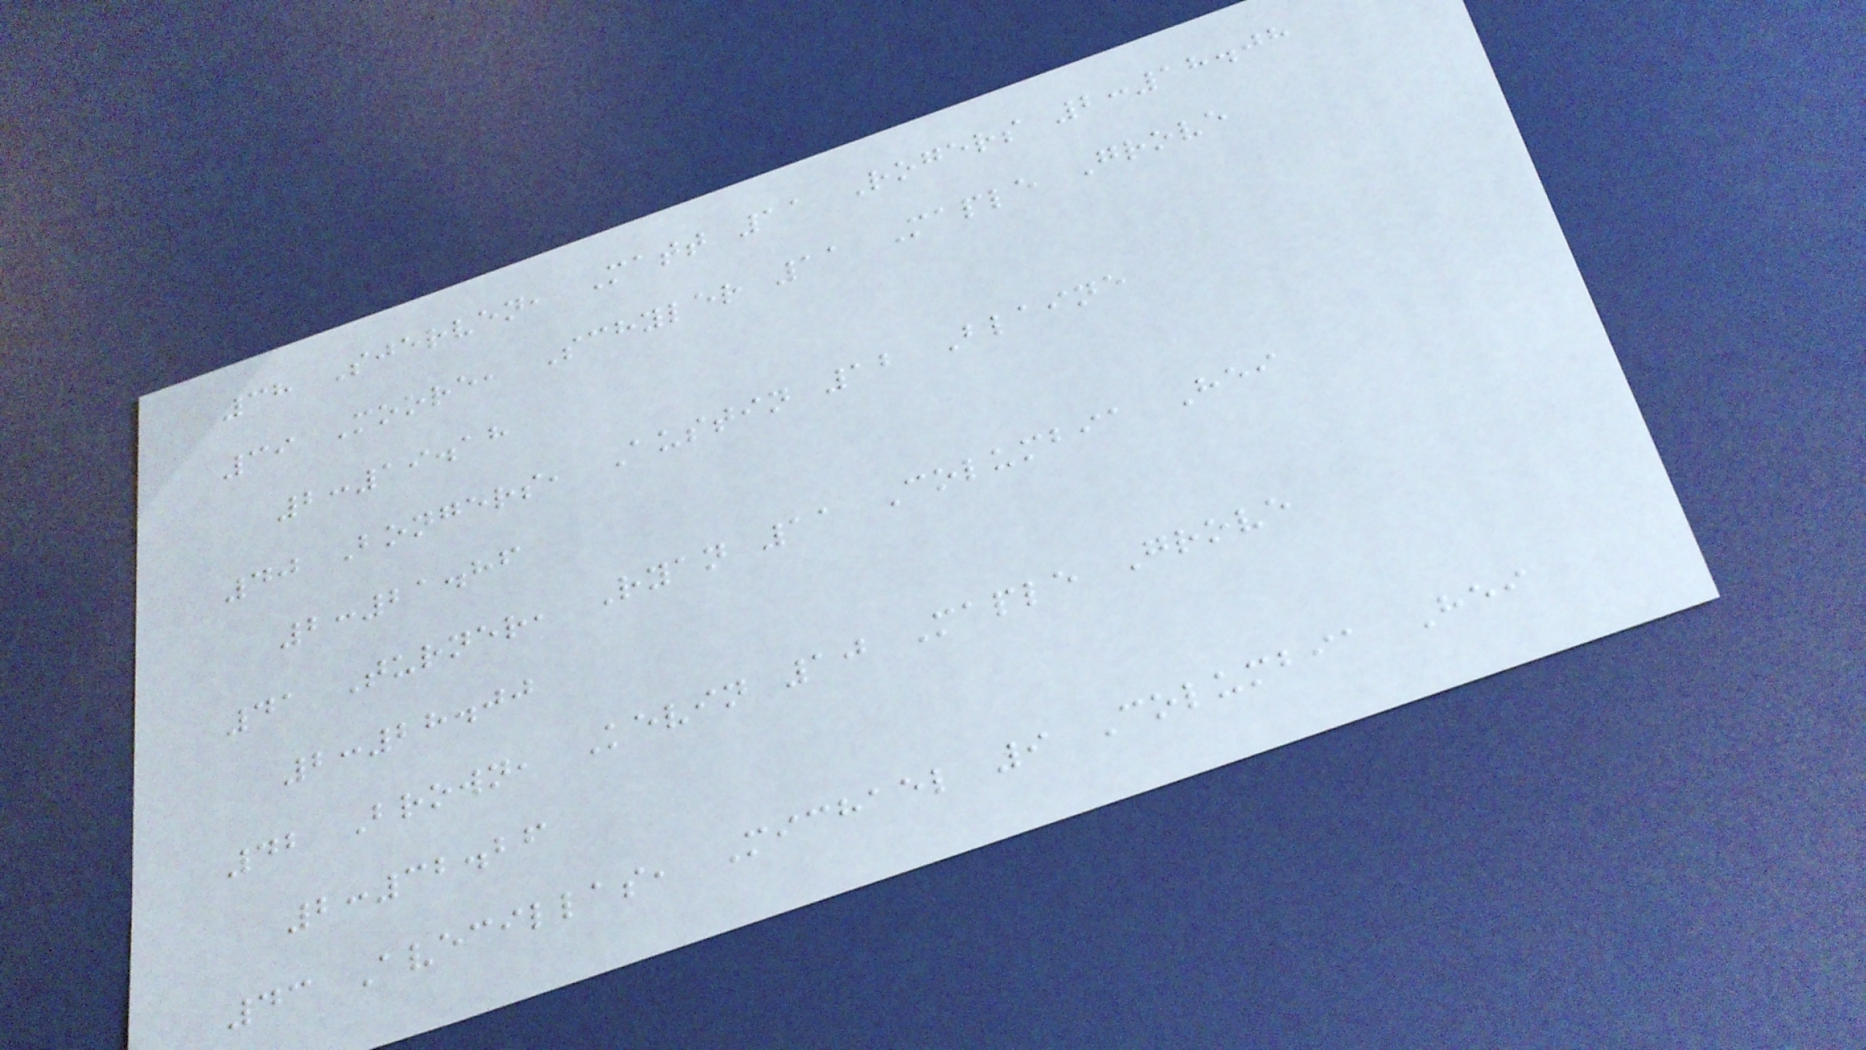38 Sjerven, Matt 11 Rogers 2:18.08
39 Moore, Schyler 11 Maple Grove
2:19.18
40 Bongers, Austin 12 Blaine
2:21.86
41 Turner, Ryan 11 Columbia Hei
2:28.00
42 Brown, Kevin 10 Maple Grove
2:32.26
43 Avecillas, Michael 9 Columbia Hei
